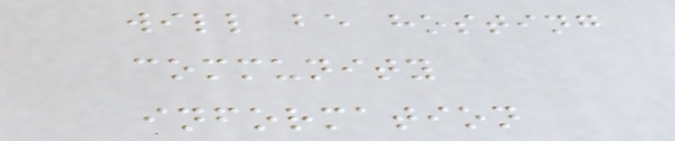will be hosting
community
information
